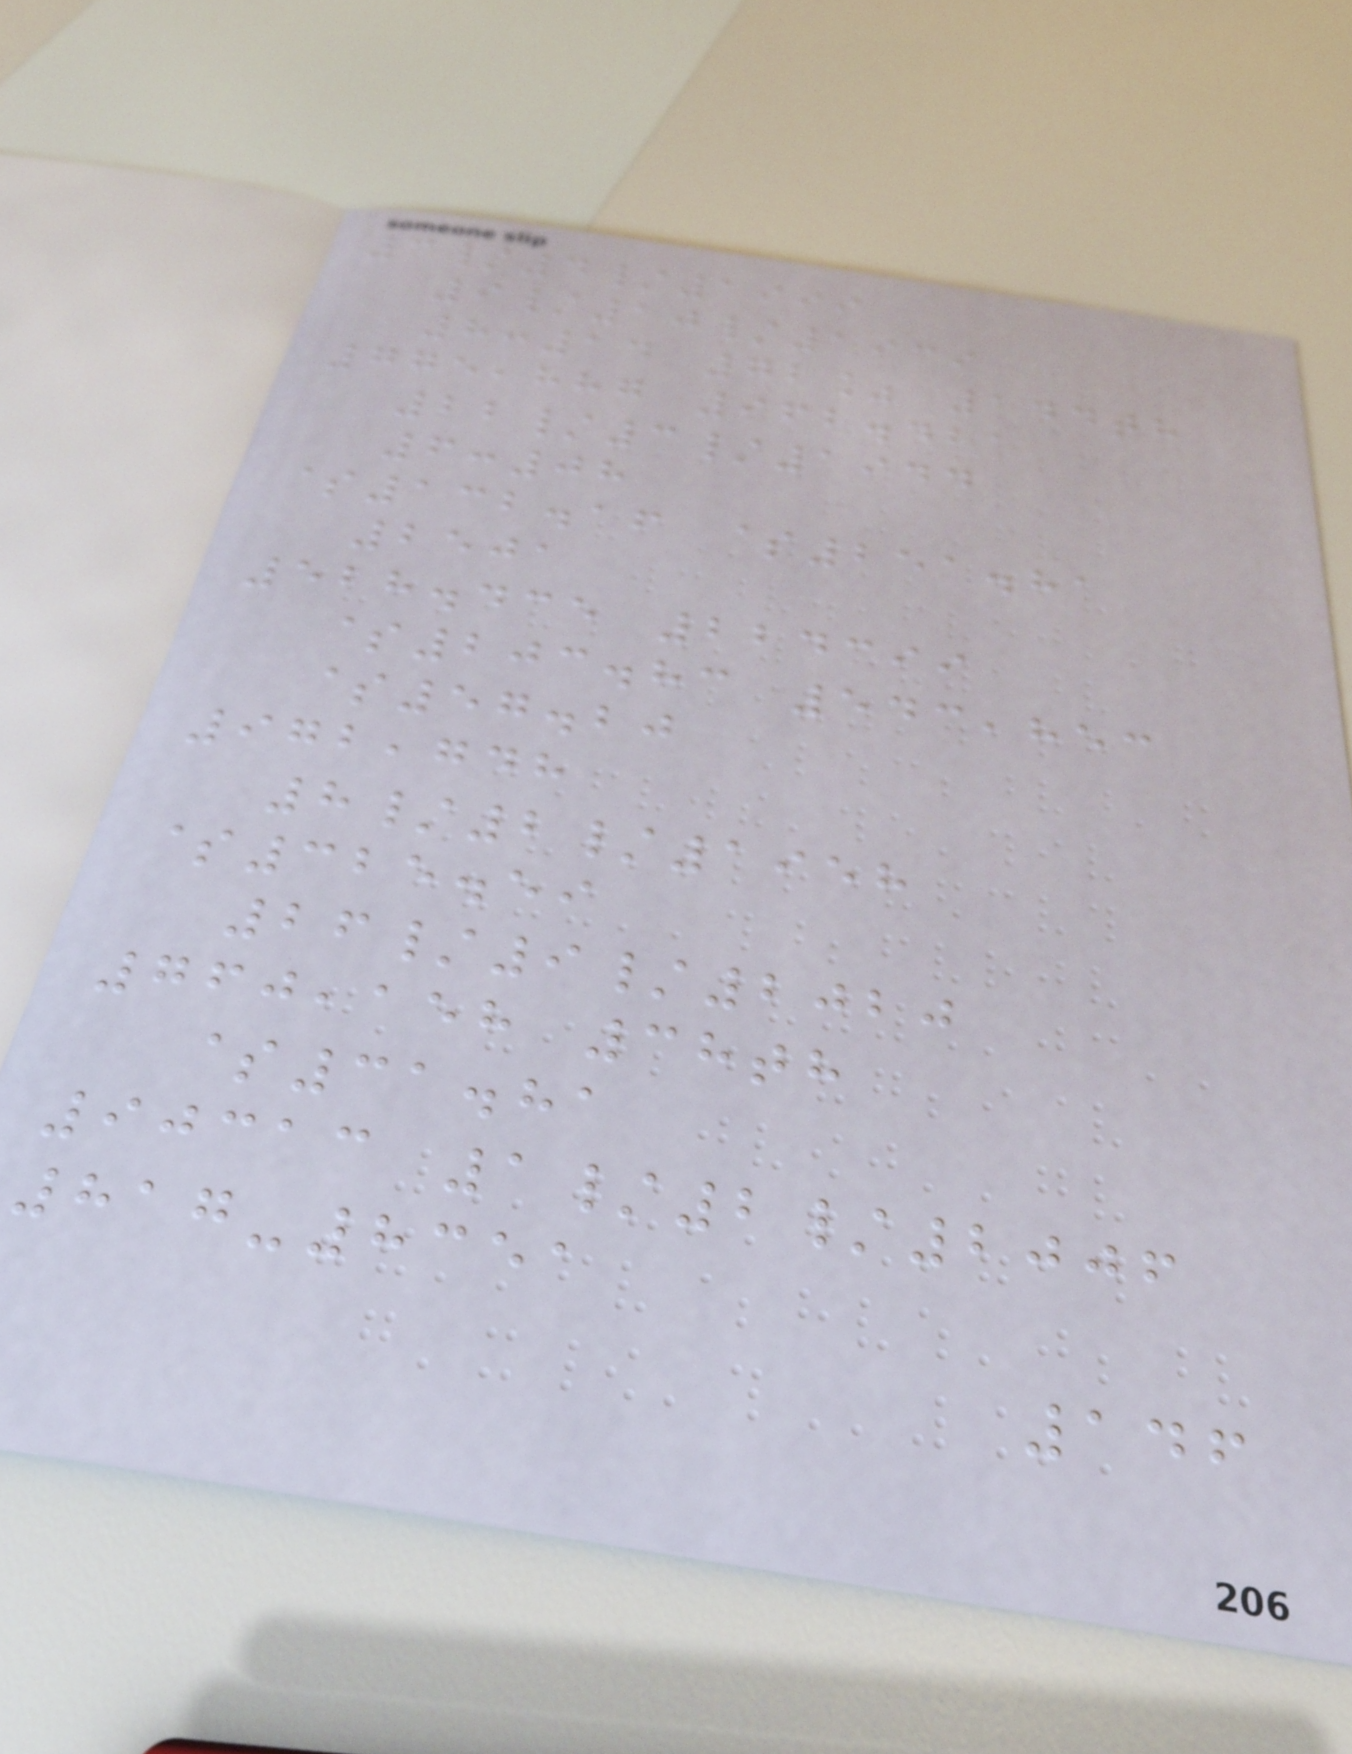3/4/1999
9/10/1939
8:14 72% 144th
775,887 962.421
22/3/1944
6:08
$132.16 $251.81
2501
528.435 224399
$203.83 543,853
$57.20
972,748
8/2/1958
$325.59
26/9/2020
760,158 38th
$31.81
90313 1/2/2006
817-8351
146
